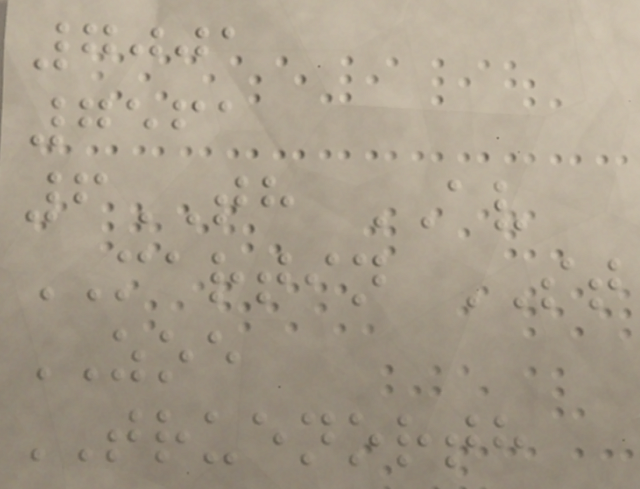7001
7561
6TH AV
MARTIN ST
ZOE
TRUENORTH
